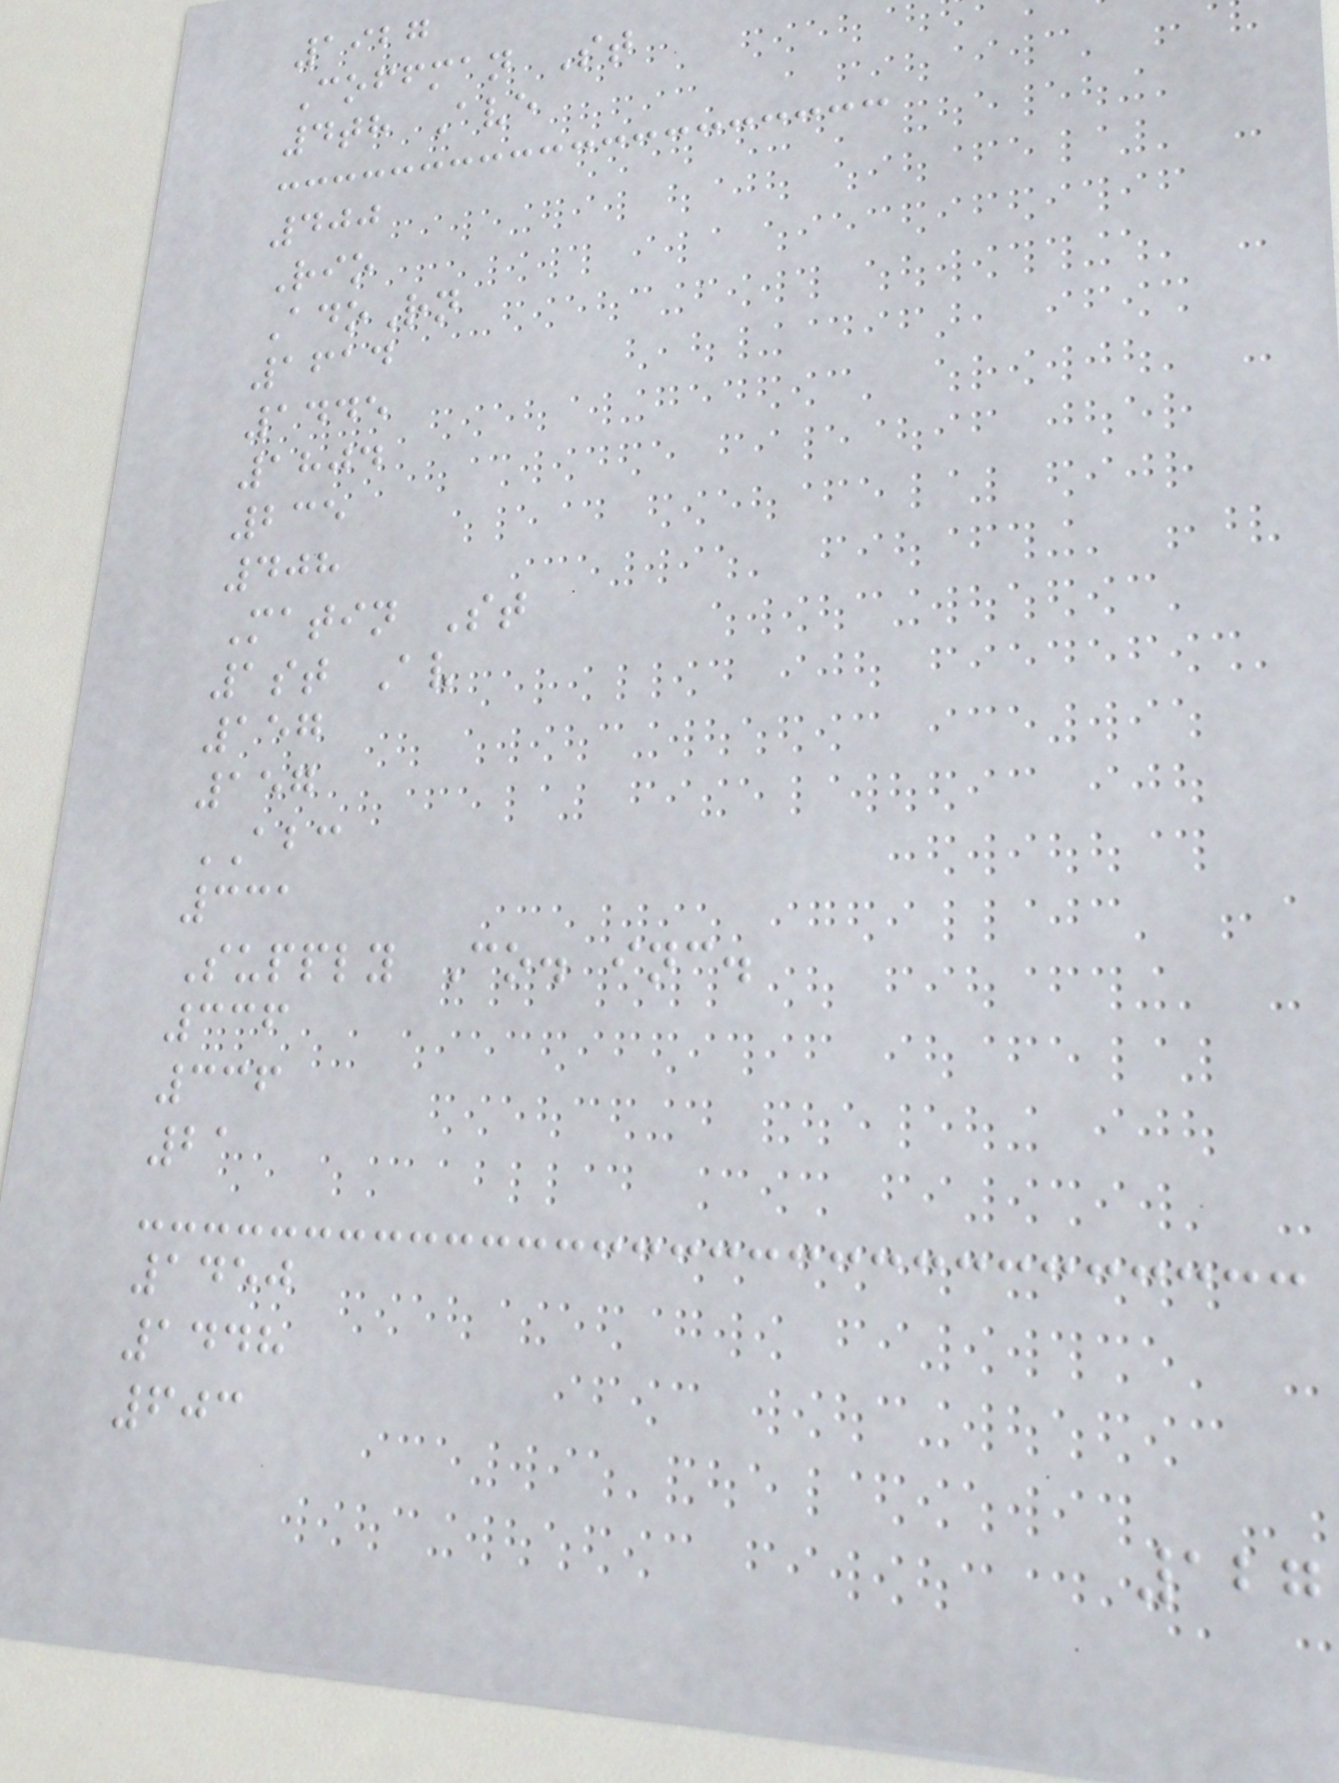1927
Coffman St
4th Ave
400
Rio
AdoRn
1614
1445
1804
235
408
Matin St
1st Av
157
157
ABC
331
Supply Co. inc.
336
336
21
1450
1448
603
127
